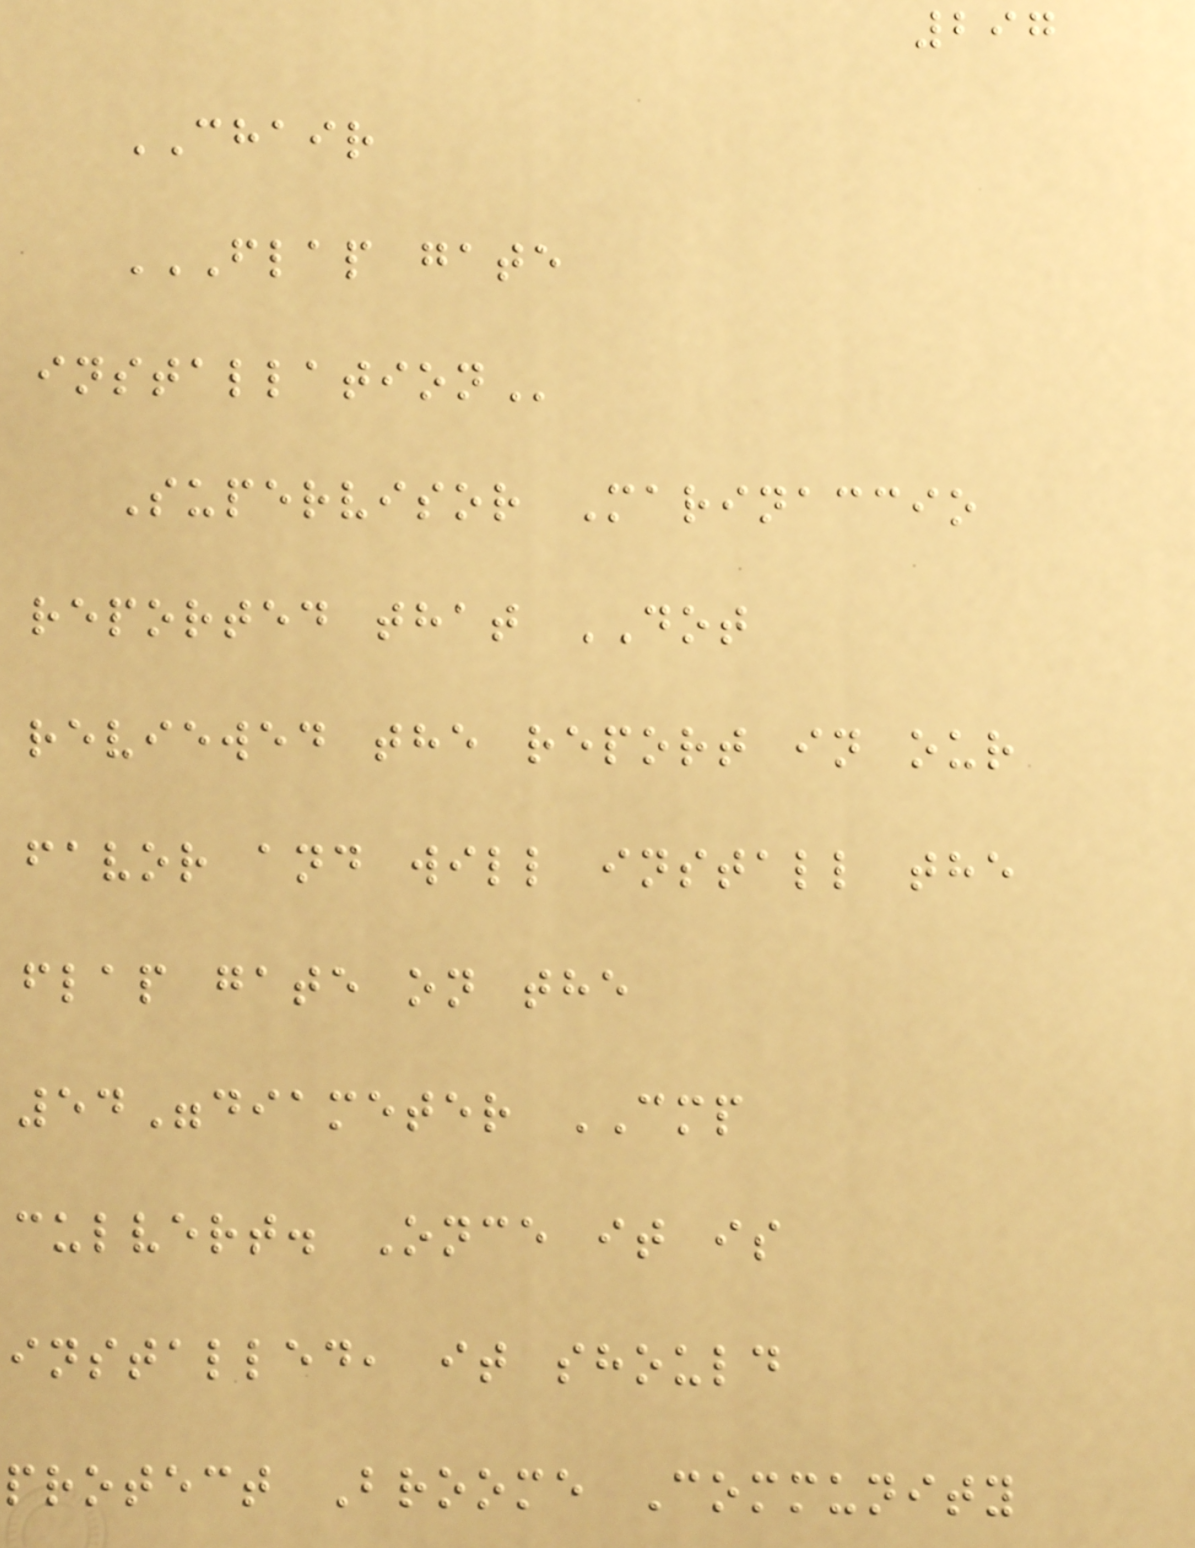297
CHAIR
FLAP GATE
INSTALLATION
Supervisor Marinaccio
reported that DOT
reviewed the report in our
favor and will install the
flap gate on the
54"diameter CMP
culvert. Once it is
installed, it should
protect Broome Community
